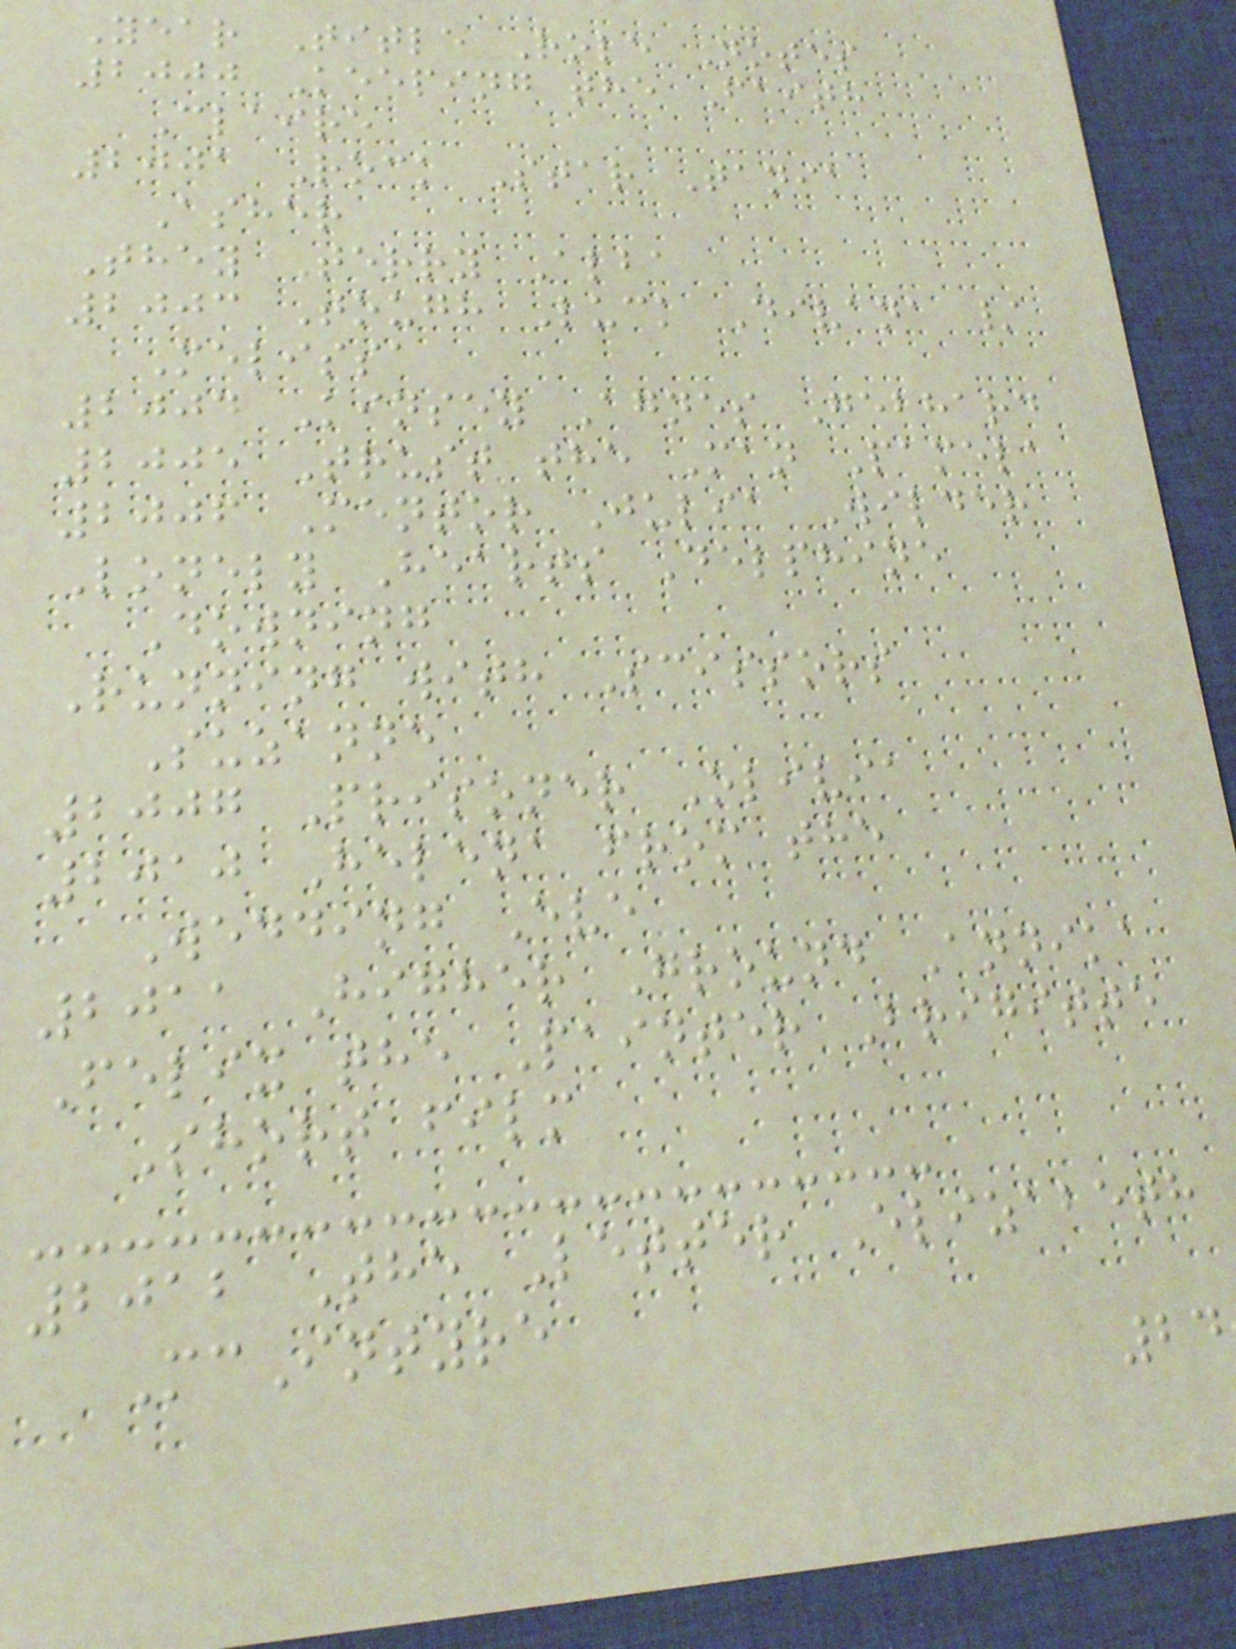Year Title Role Notes
2000 Keeping the Faith
Claire
2001 Rock Star Tania
Asher
They Terry Alba
2003 Tough Luck Divana /
Melissa
2004 Kinsey Agnes Gebhard
2005 Trust the Man Pamela
2006 Mentor Julia Wilder
Lonely Hearts Delphine
Downing
Running with Scissors
Suzanne
2007 Prisoner Olivia
2010 Helena from the
Wedding Eve
2011 Higher Ground Annika
Felix the Painter Brigitte
Short film
2012 The Letter Elizabeth
McIntyre
